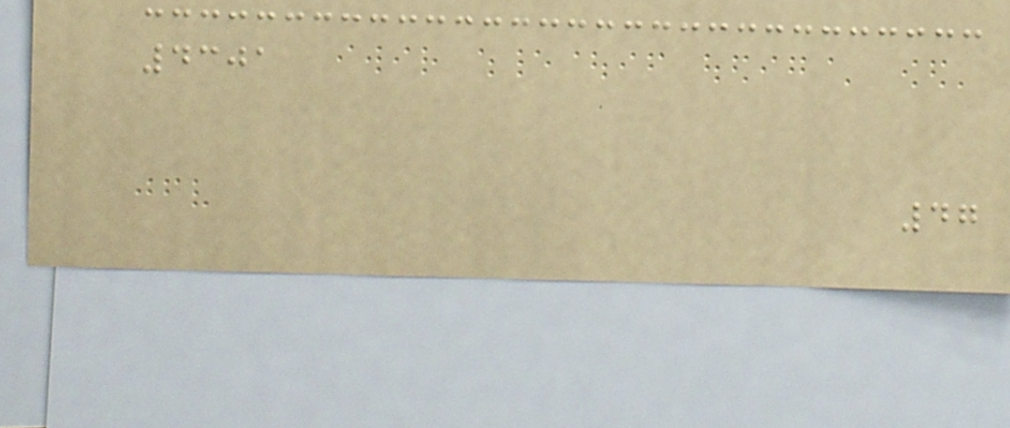4301
47
